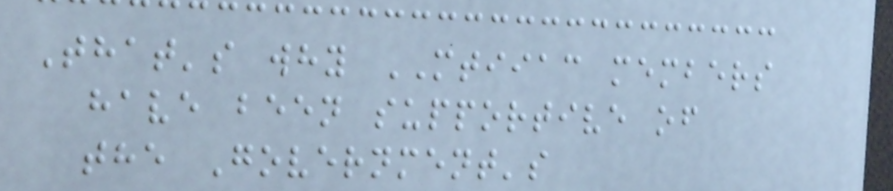That's why MTIIAC members
have been supportive of
the Government's
